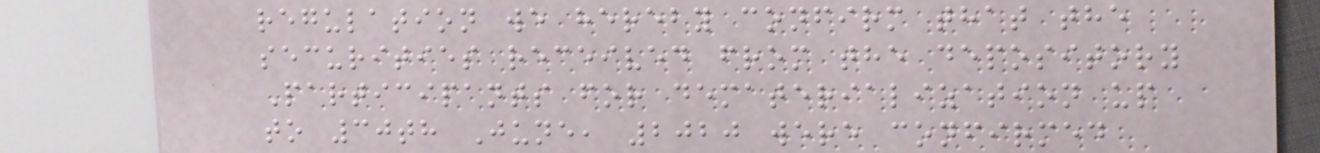regulation we hereby confirm that the
securities received from the depository
Participants for dematerialization up
to 30th June, 2020 were confirmed
